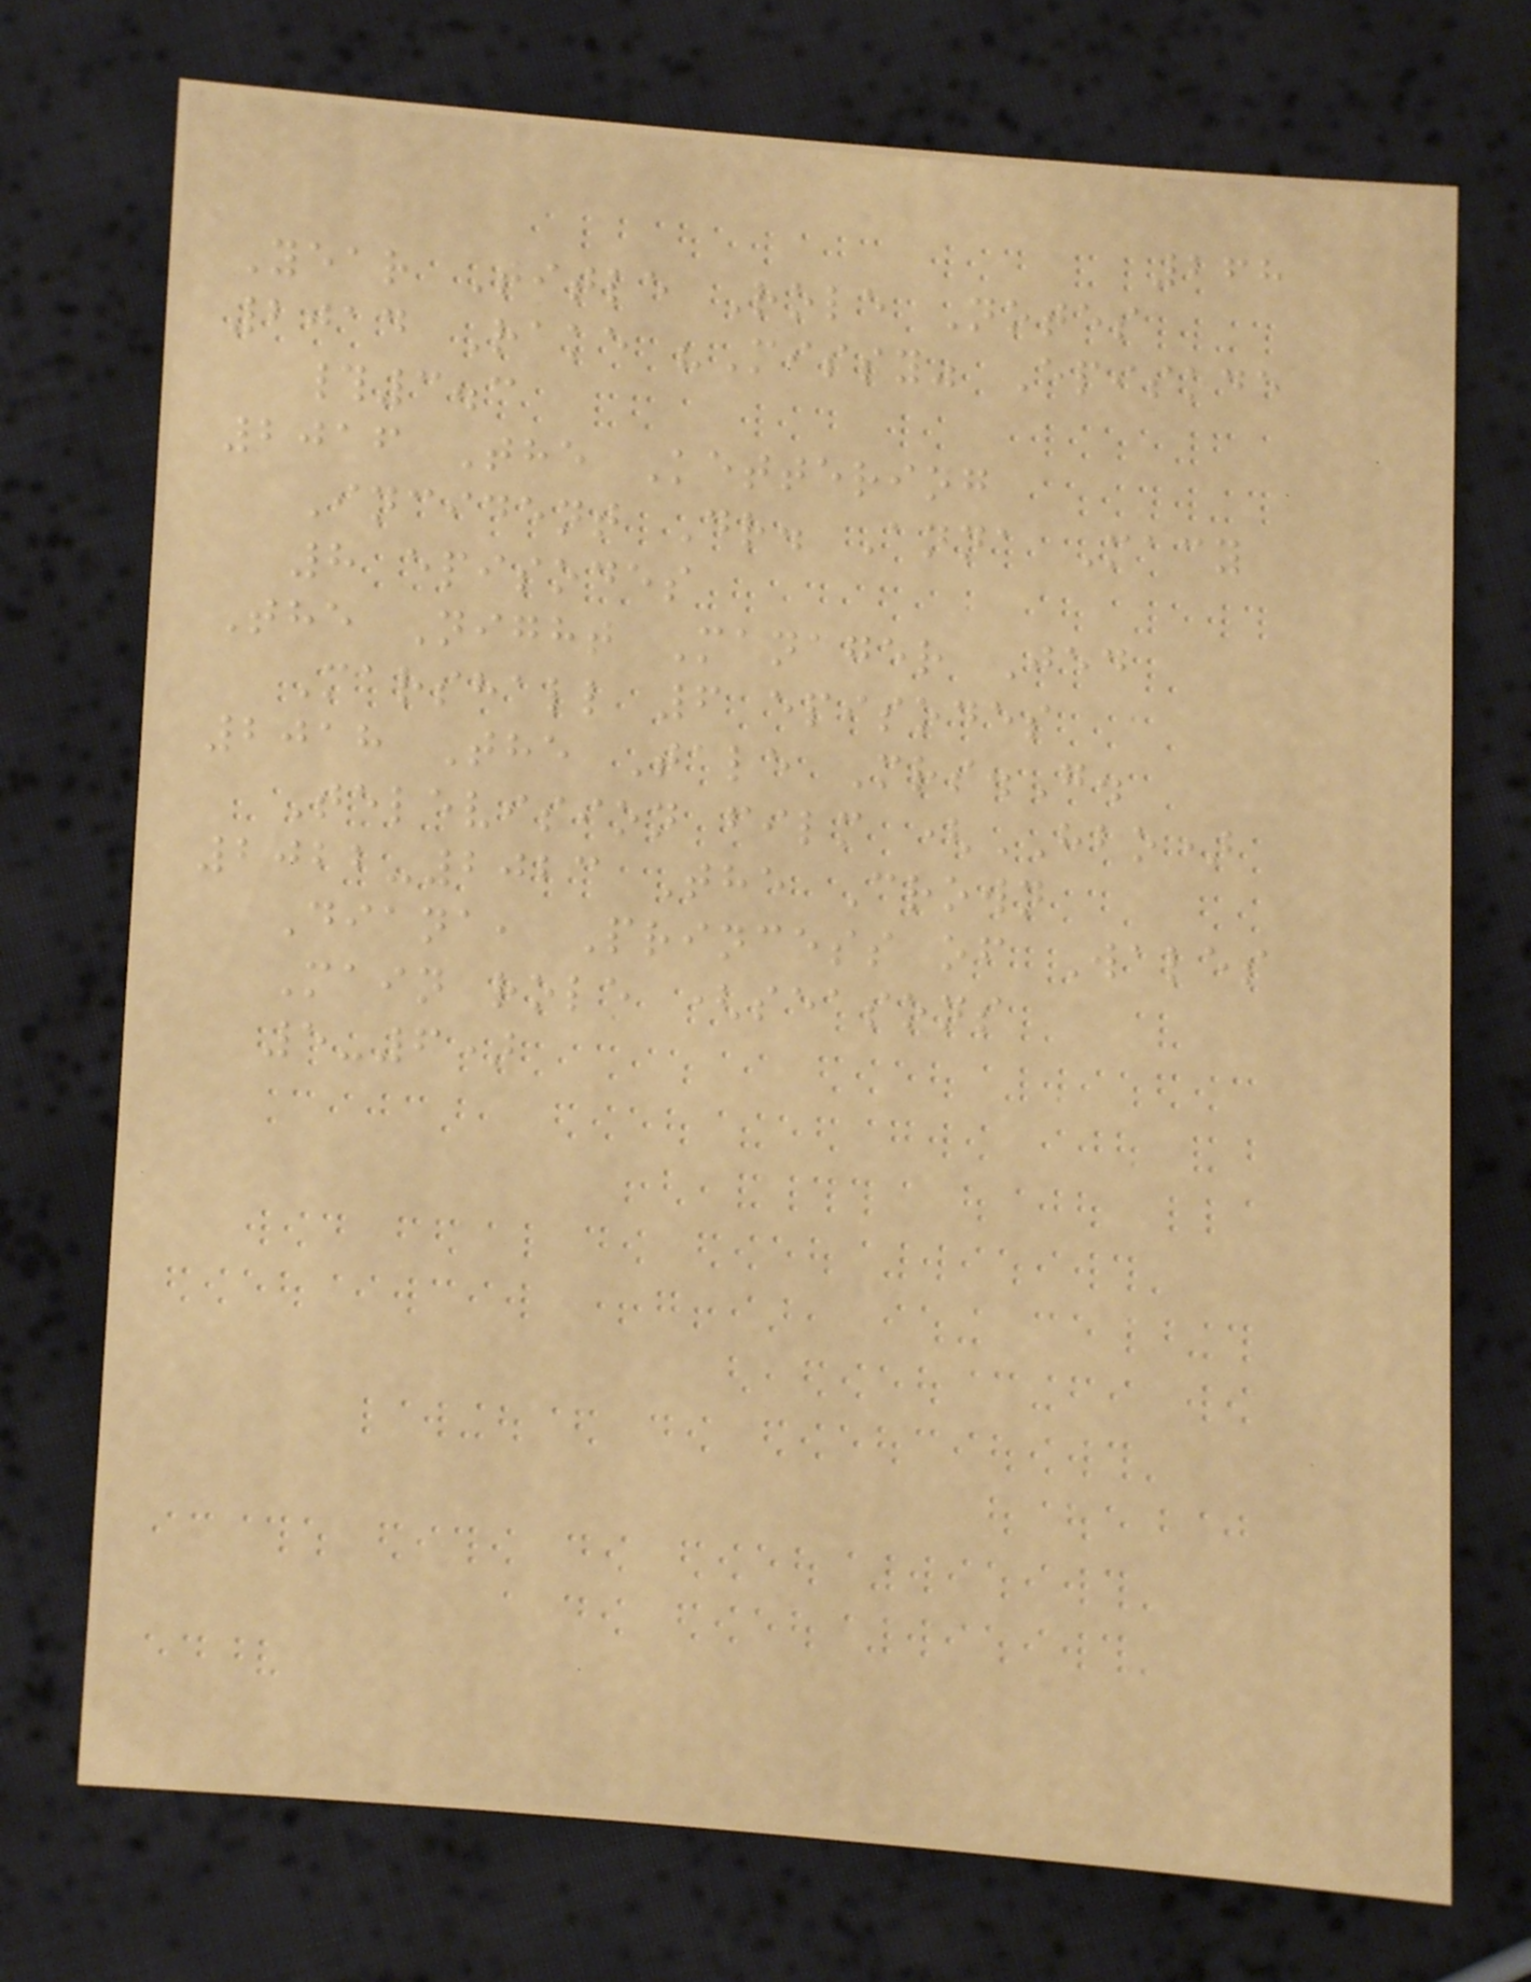268
Year Title Role Notes
2014 Rake "Missy" Episode
#3.3
2016 The Kettering
Incident Dr. Anna Macy
8 episodes
The Night Manager Jed
Marshall 6 episodes
2018 The Tale Mrs.G.
Television film (HBO)
2022-2023 The Crown
Diana, Princess of Wales
Main role (seasons
5-6)
